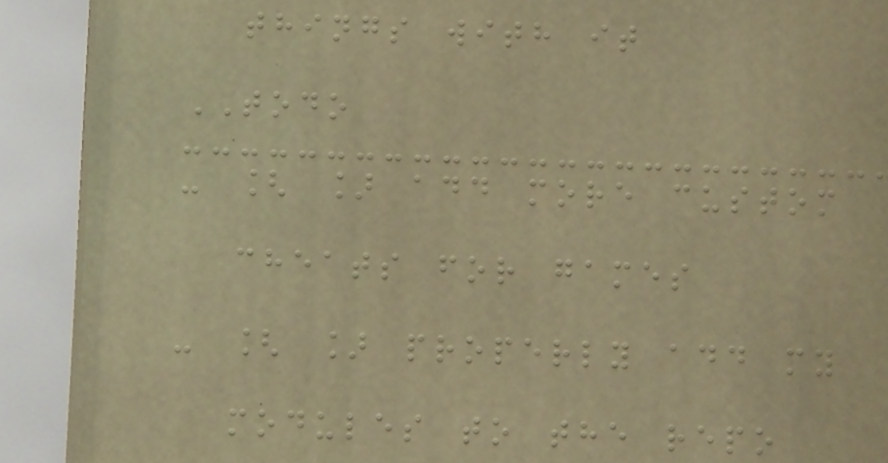things with it
TODO
- [ ] add more custom
cheats for games
- [ ] properly add my
modules to the repo
